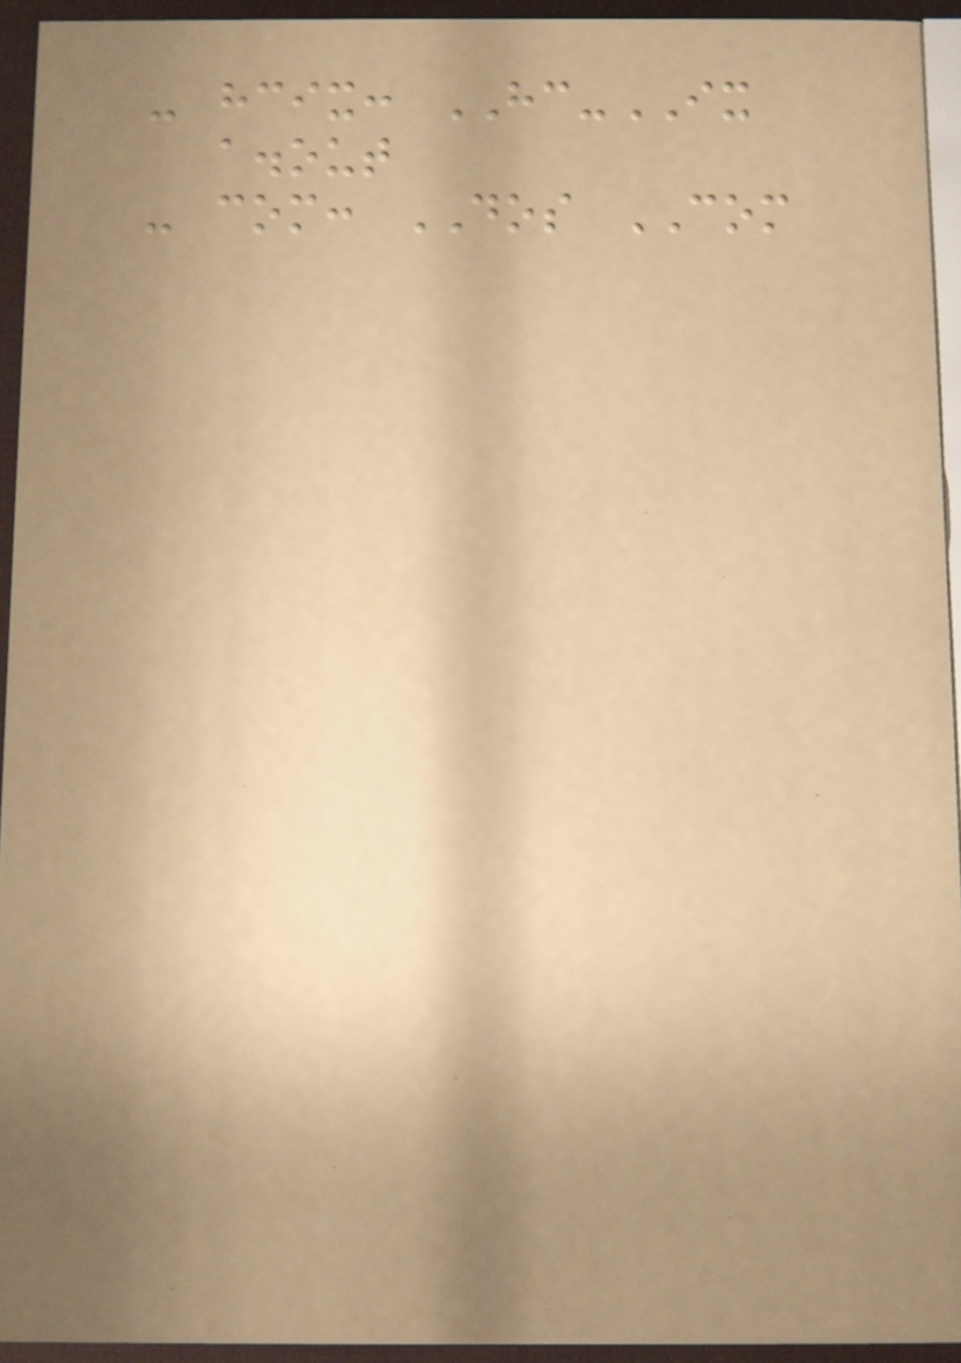- hcix: HC-IX
a.out
- com: DOS COM
